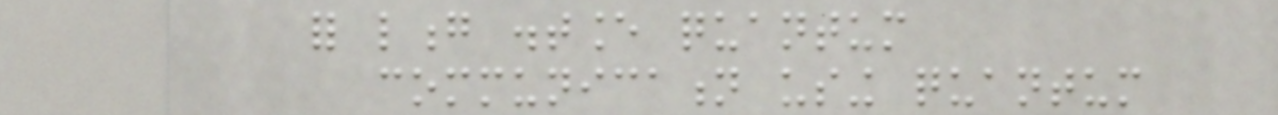for long distance quantum
communication using quantum
